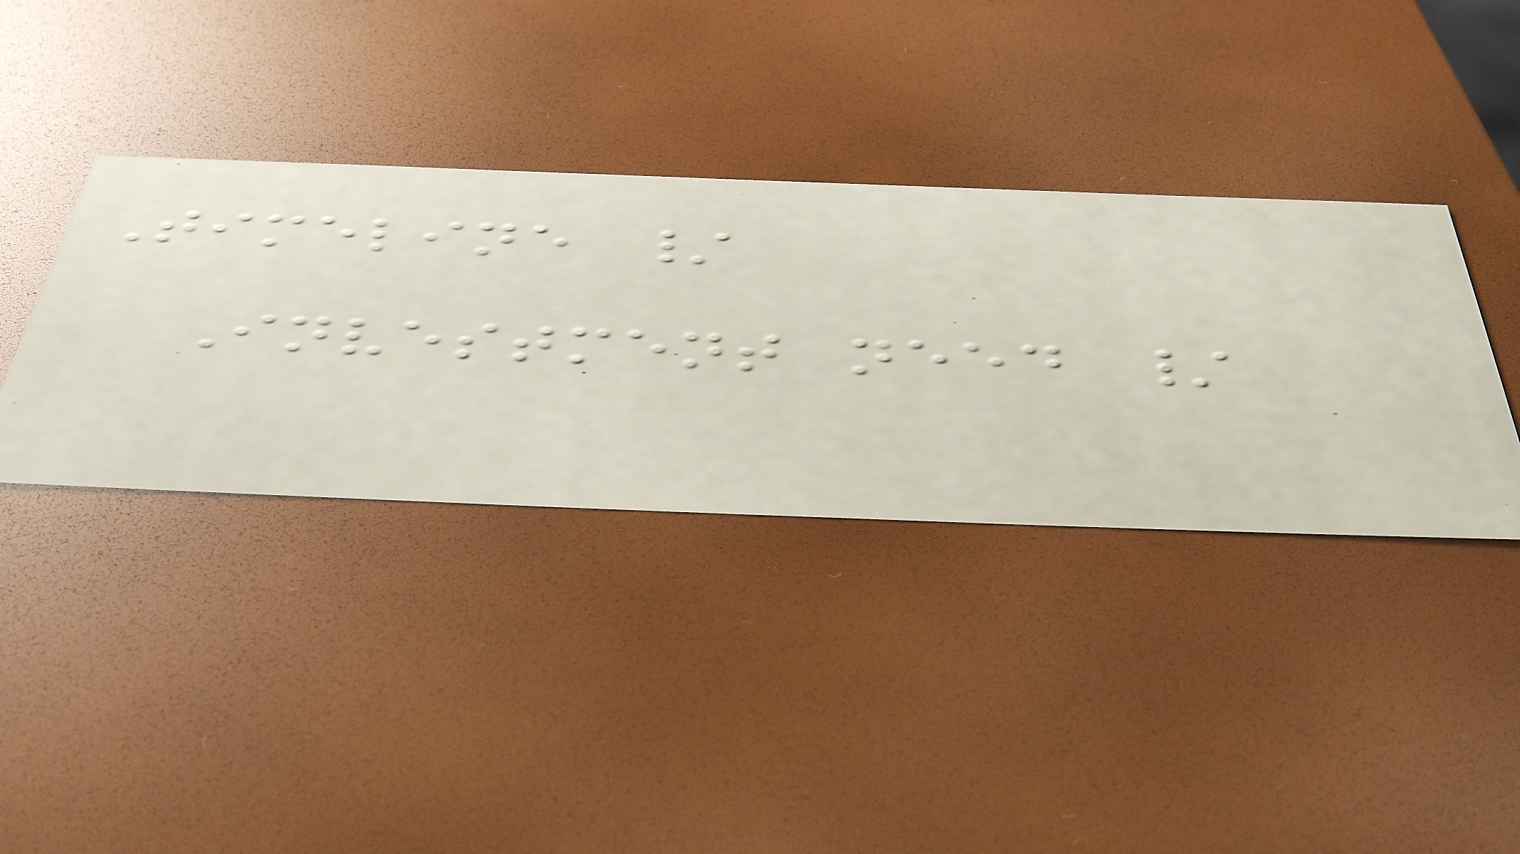Timeline /
Investment need /
